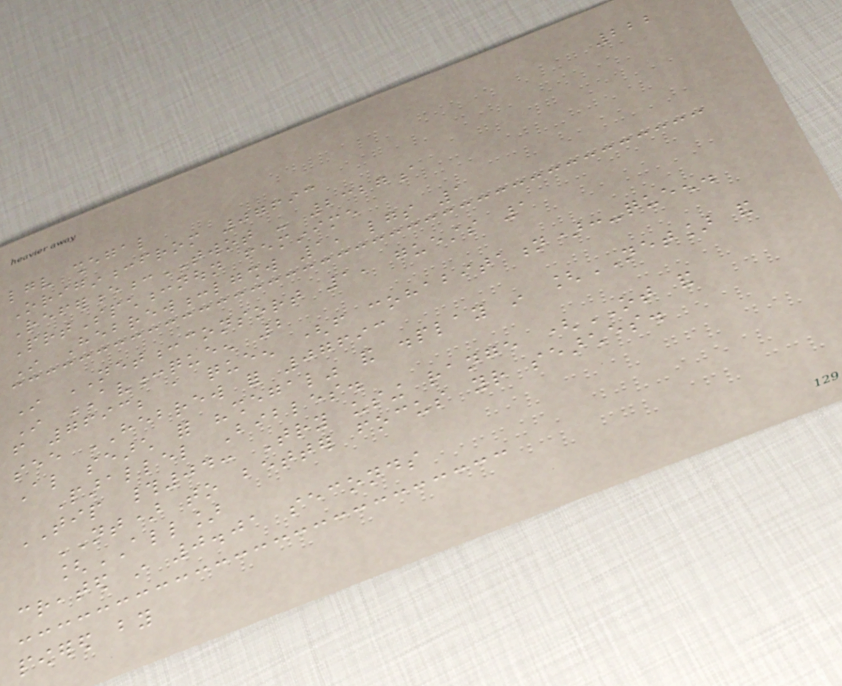222
lgv shegal
Origin:from 07693
Reference:TWOT - 2327a
PrtSpch:noun feminime
In Hebrew:lgshw 1, lgs 1
In NET:consort 1, guests 1
In AV:queen 2
from 7693; a queen (from cohabitation):-queen.
see HEBREW for 07693
Also search for "shegal" and display in [NET] and
Parallel Bibles.
TIP #04: Try using range (OT and
NT) to better focus your searches.
[ALL]
created in 0.01 seconds
powered by
